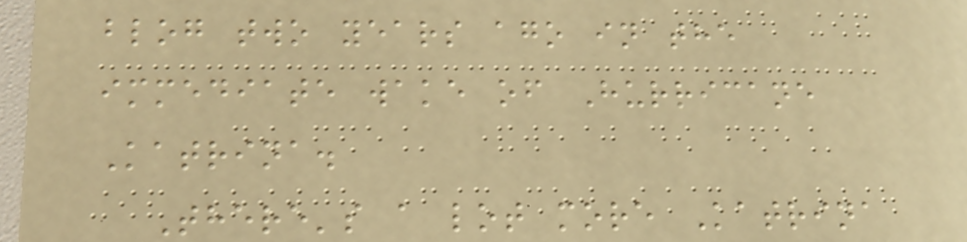blog two years ago in the
immediate wake of Hurricane
Katrina.
There's a lot more Katrina
